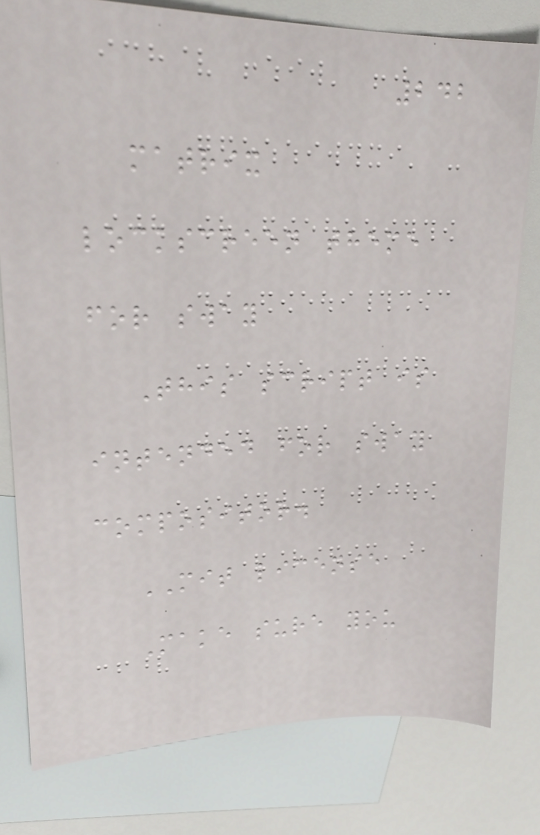242
matrix
lockscreen theme
for sway
This script is
intended for sway
compositor.
MIT license
Make sure you
